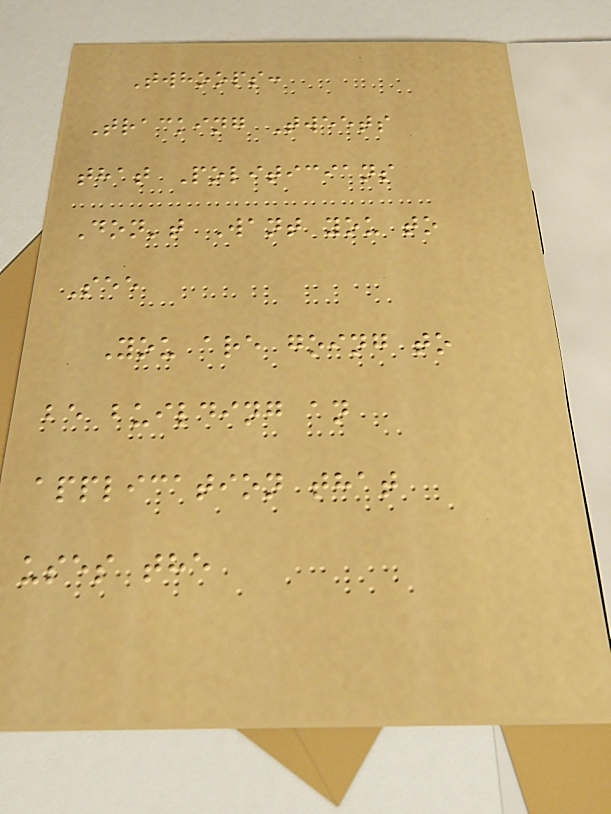Twhoops:
Tracking Tweets
that Politicians
Don't Want you to
See
You are going to
be building an
application that
uses the
